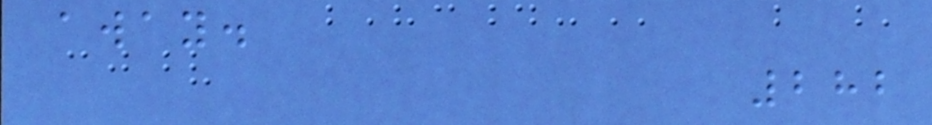away.
282
